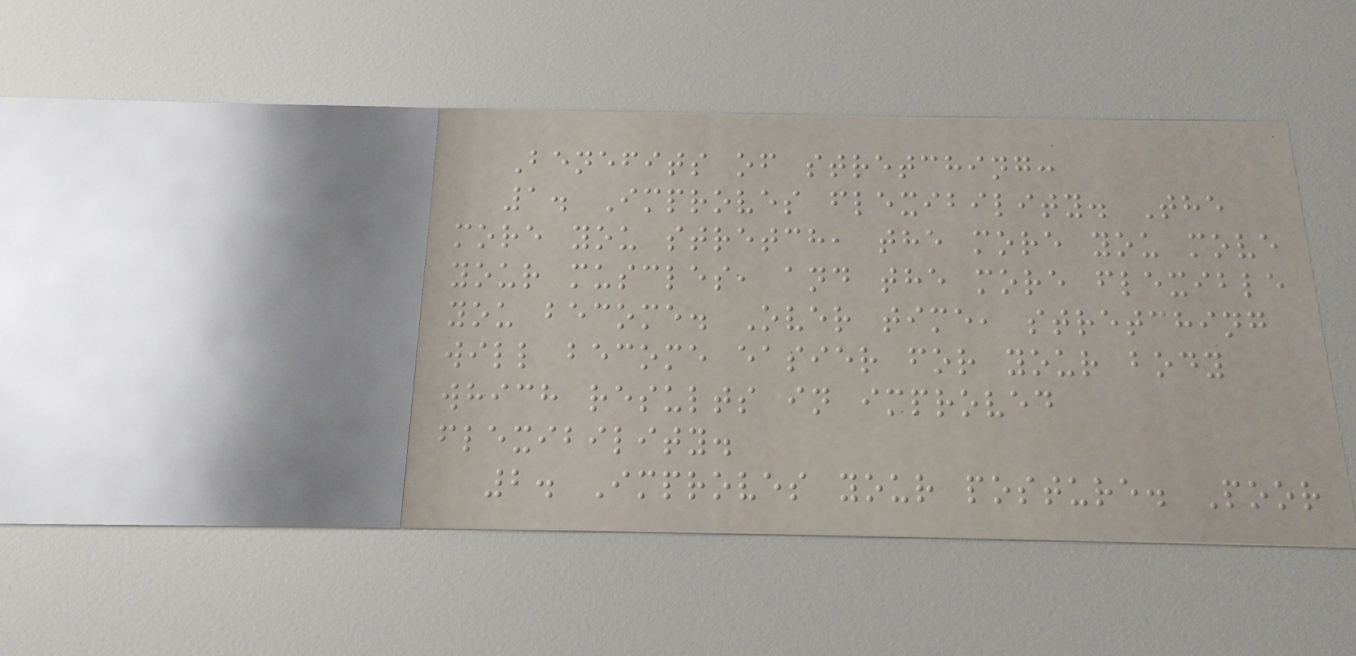Benefits of stretching:
1. Improves flexibility. The
more you stretch, the more you move
your muscles, and the more flexible
you become. Over time, stretching
will become easier for your body
which results in improved
flexibility.
2. Improves your posture. Poor
